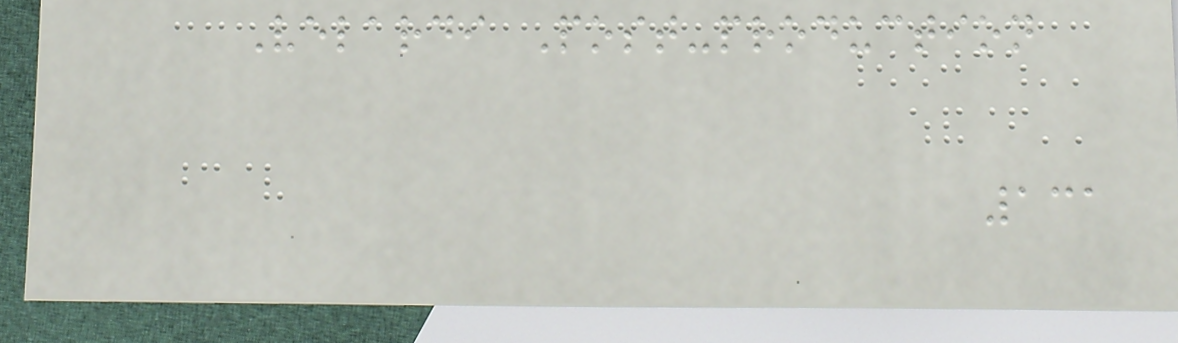Velardi Post-production
131
